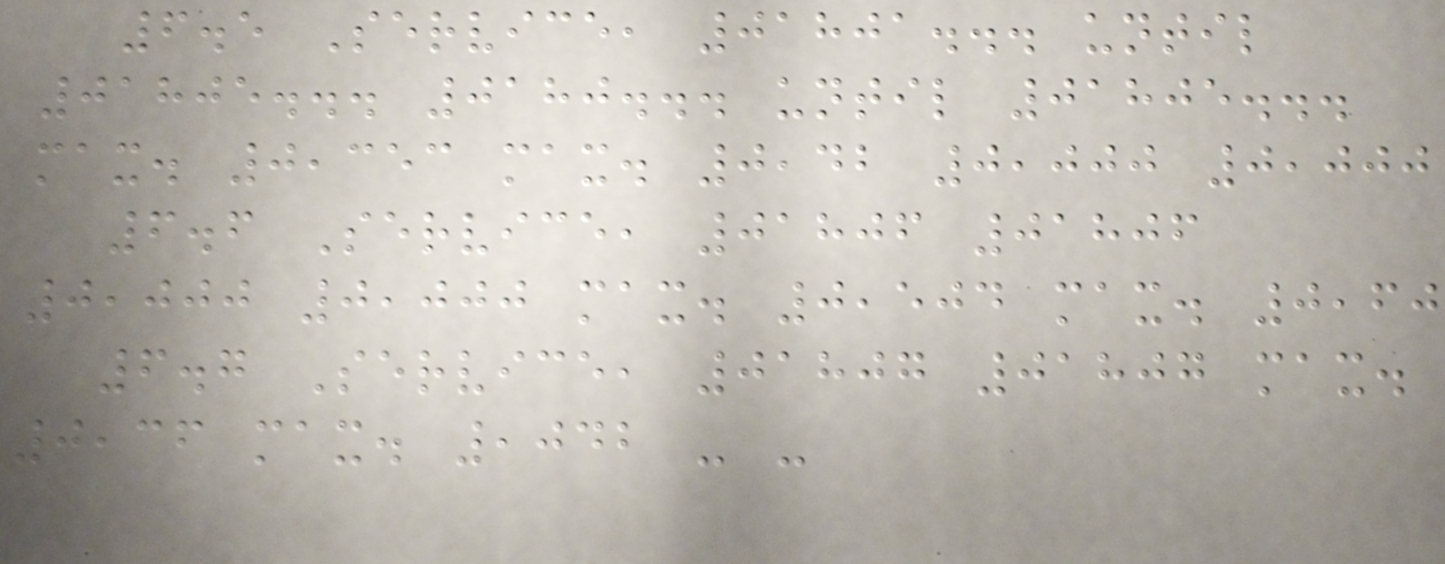6.5 Service, 01801... until
01805... 0180... until 01805...
max. 0,353 max. 0,42 0,000 0,000
6.6 Service, 01806 01806
0,000 0,000 max. 0,504 max. 0,60
6.7 Service, 01807 01807 max.
0,36 max. ,042 - -
